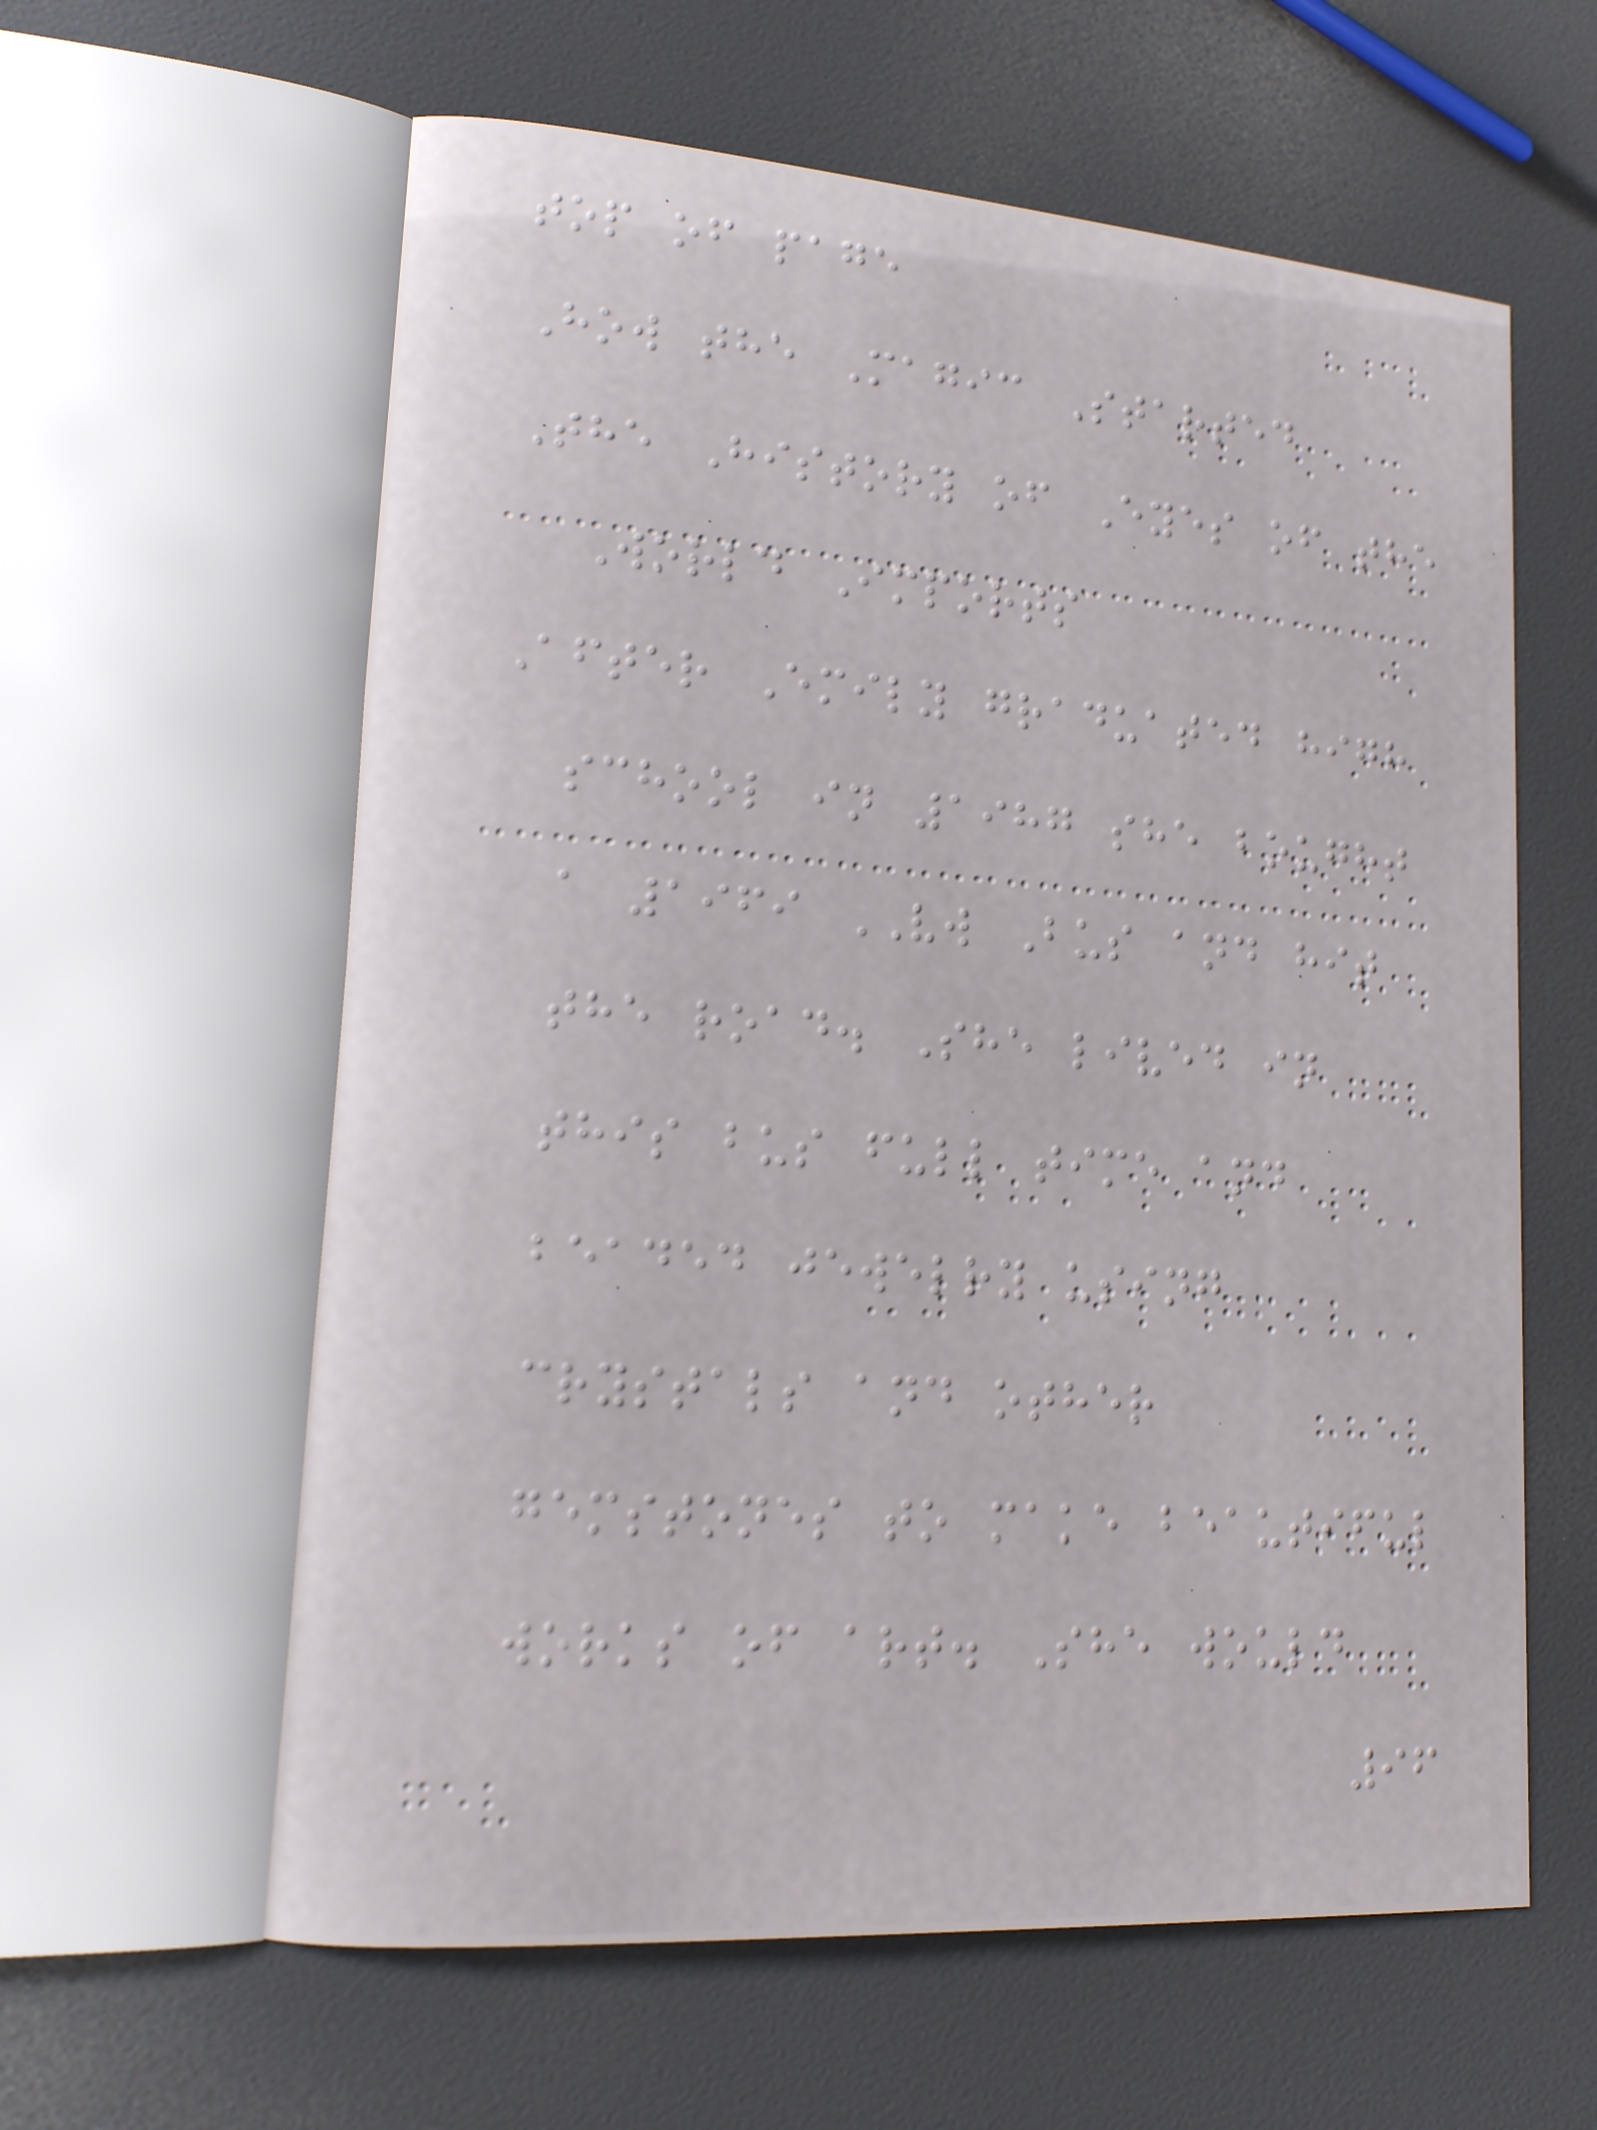top of page
How the Magic Started
The History of Eyes of the
World Imports
After Emily graduated high
school in 1987 she bought
a 1969 VW Bus and hit
the road. She lived in
this bus full time and
beaded jewelry using
crystals and other
gemstones to make beautiful
works of art. She would
96
